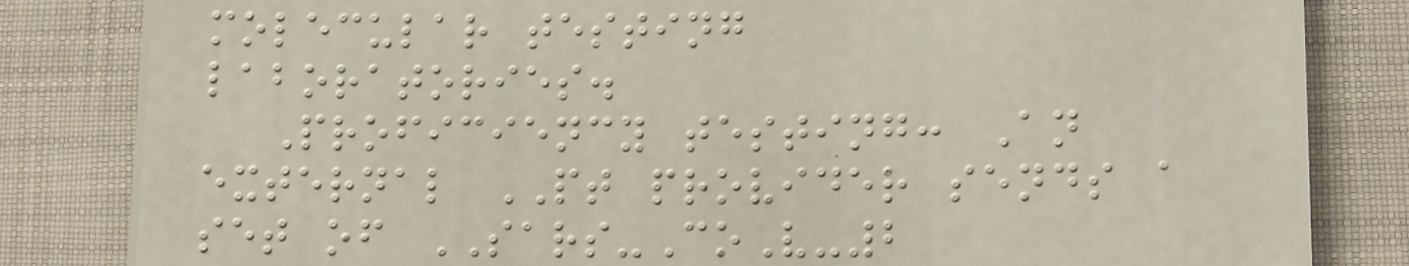molecular testing
laboratories.
Proficiency testing: An
external PT provider sends a
set of SARS-CoV-2
